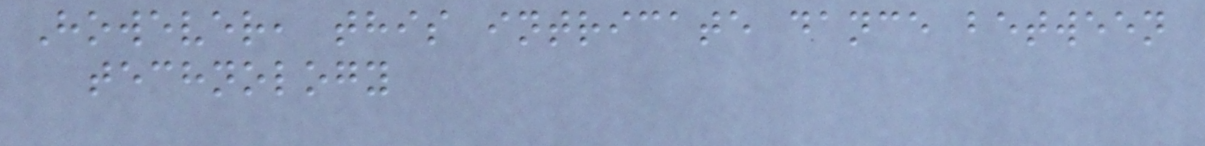However, this intricate dance between
technology
